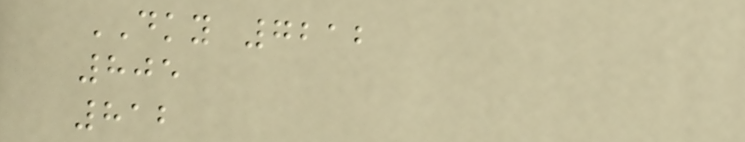DKY 7212
805
812
